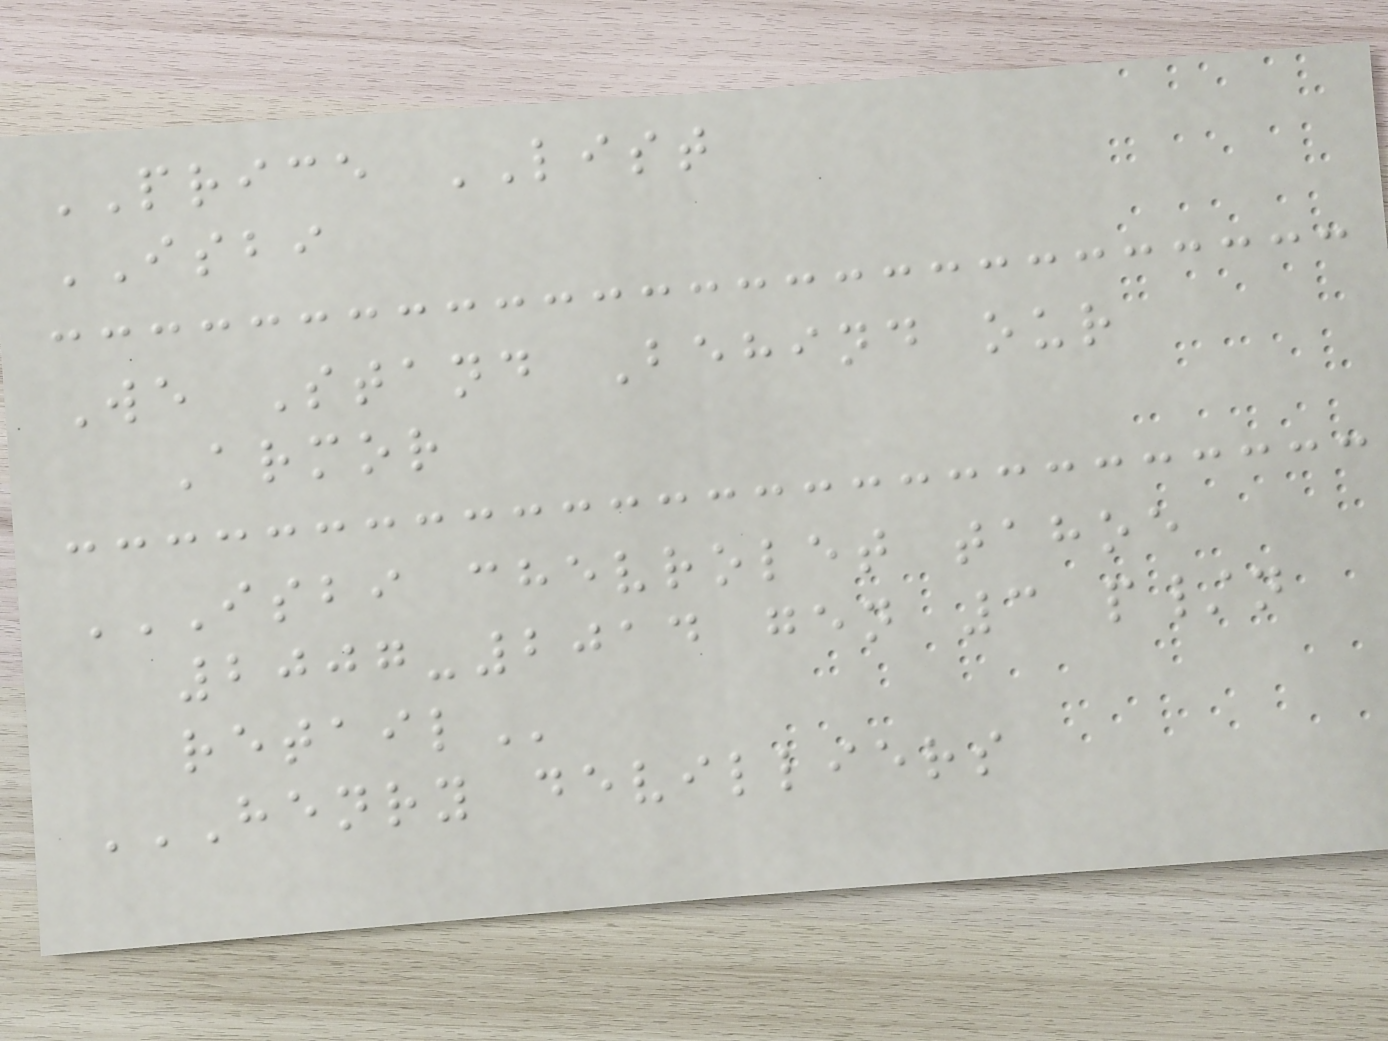PRICE LIST
ISBI
We Stand Behind our
Armor
ISBI CHEVROLET TAHOE
2007-2014 GEN 3 P/N
RETAIL
HENRY DEVILLIERS
